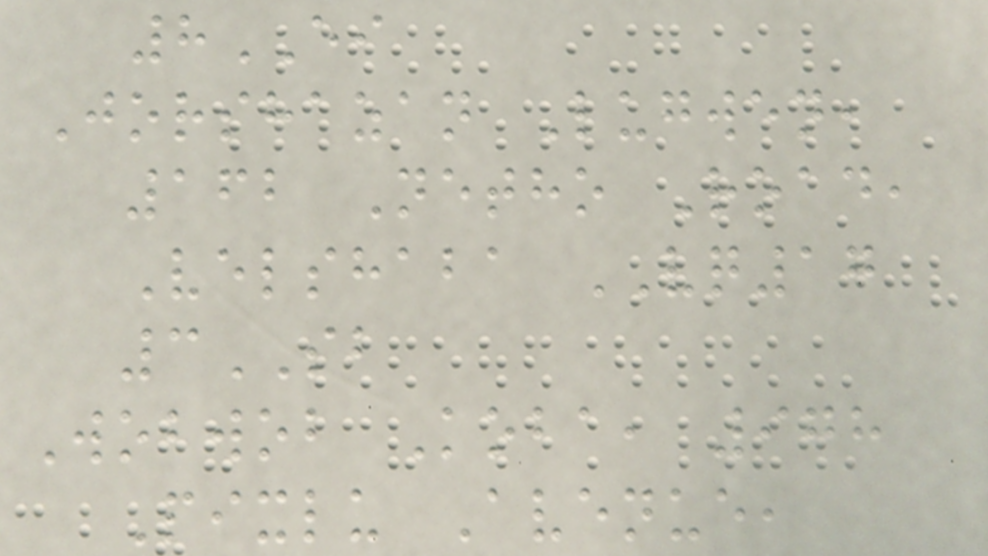8EI
Jorshazan Lugwen,
162 Netho Road,
Velshaba VQ17
3SB
Wobwob Koba, 978
Pixlu Avenue,
